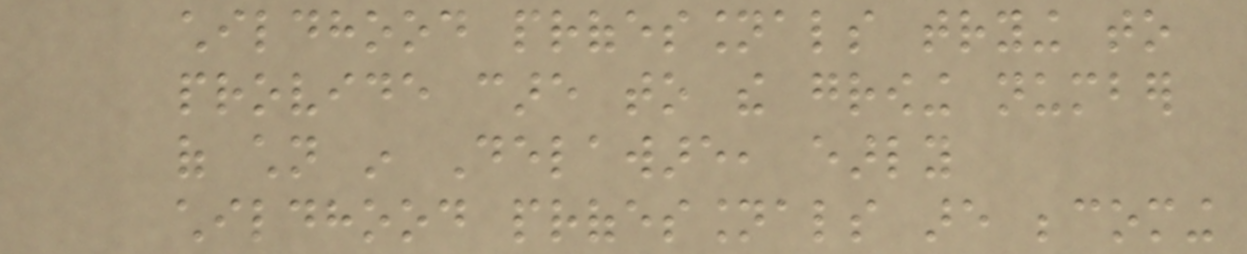childhood professionals trying to
provide care to the growing number
of children in Delaware, early
childhood professionals are becoming
